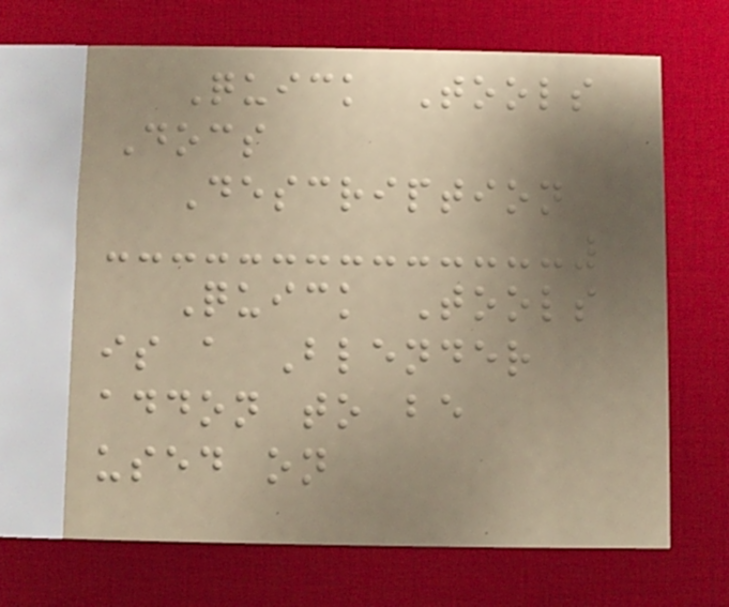Quick Tools
Docs
Description
Quick Tools
is a Blender
addon to be
used on
